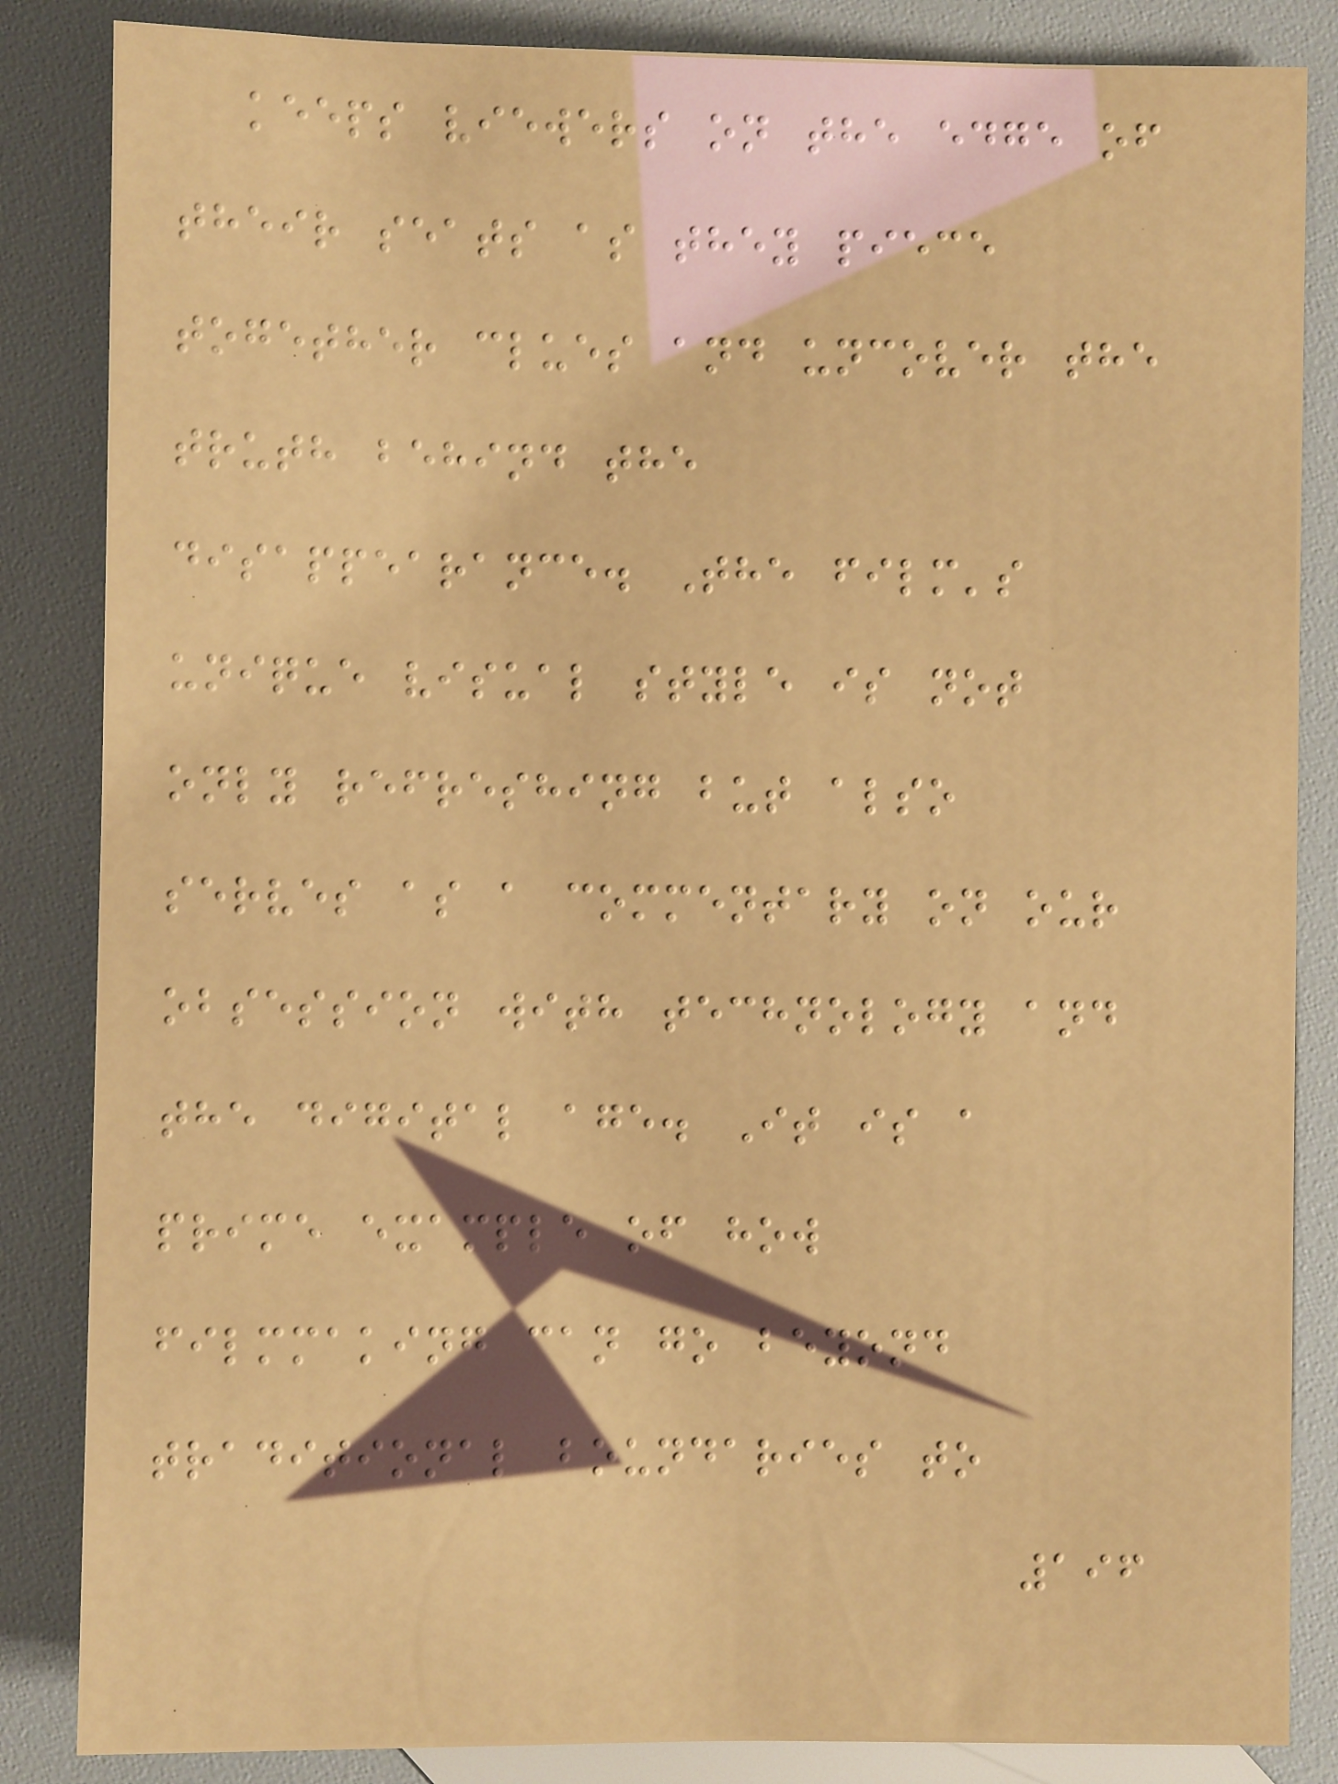keeps viewers on the edge of
their seats as they piece
together clues and uncover the
truth behind the
disappearance. The film's
unique visual style is not
only refreshing but also
serves as a commentary on our
obsession with technology and
the digital age. It is a
prime example of how
filmmaking can go beyond
traditional boundaries to
196
